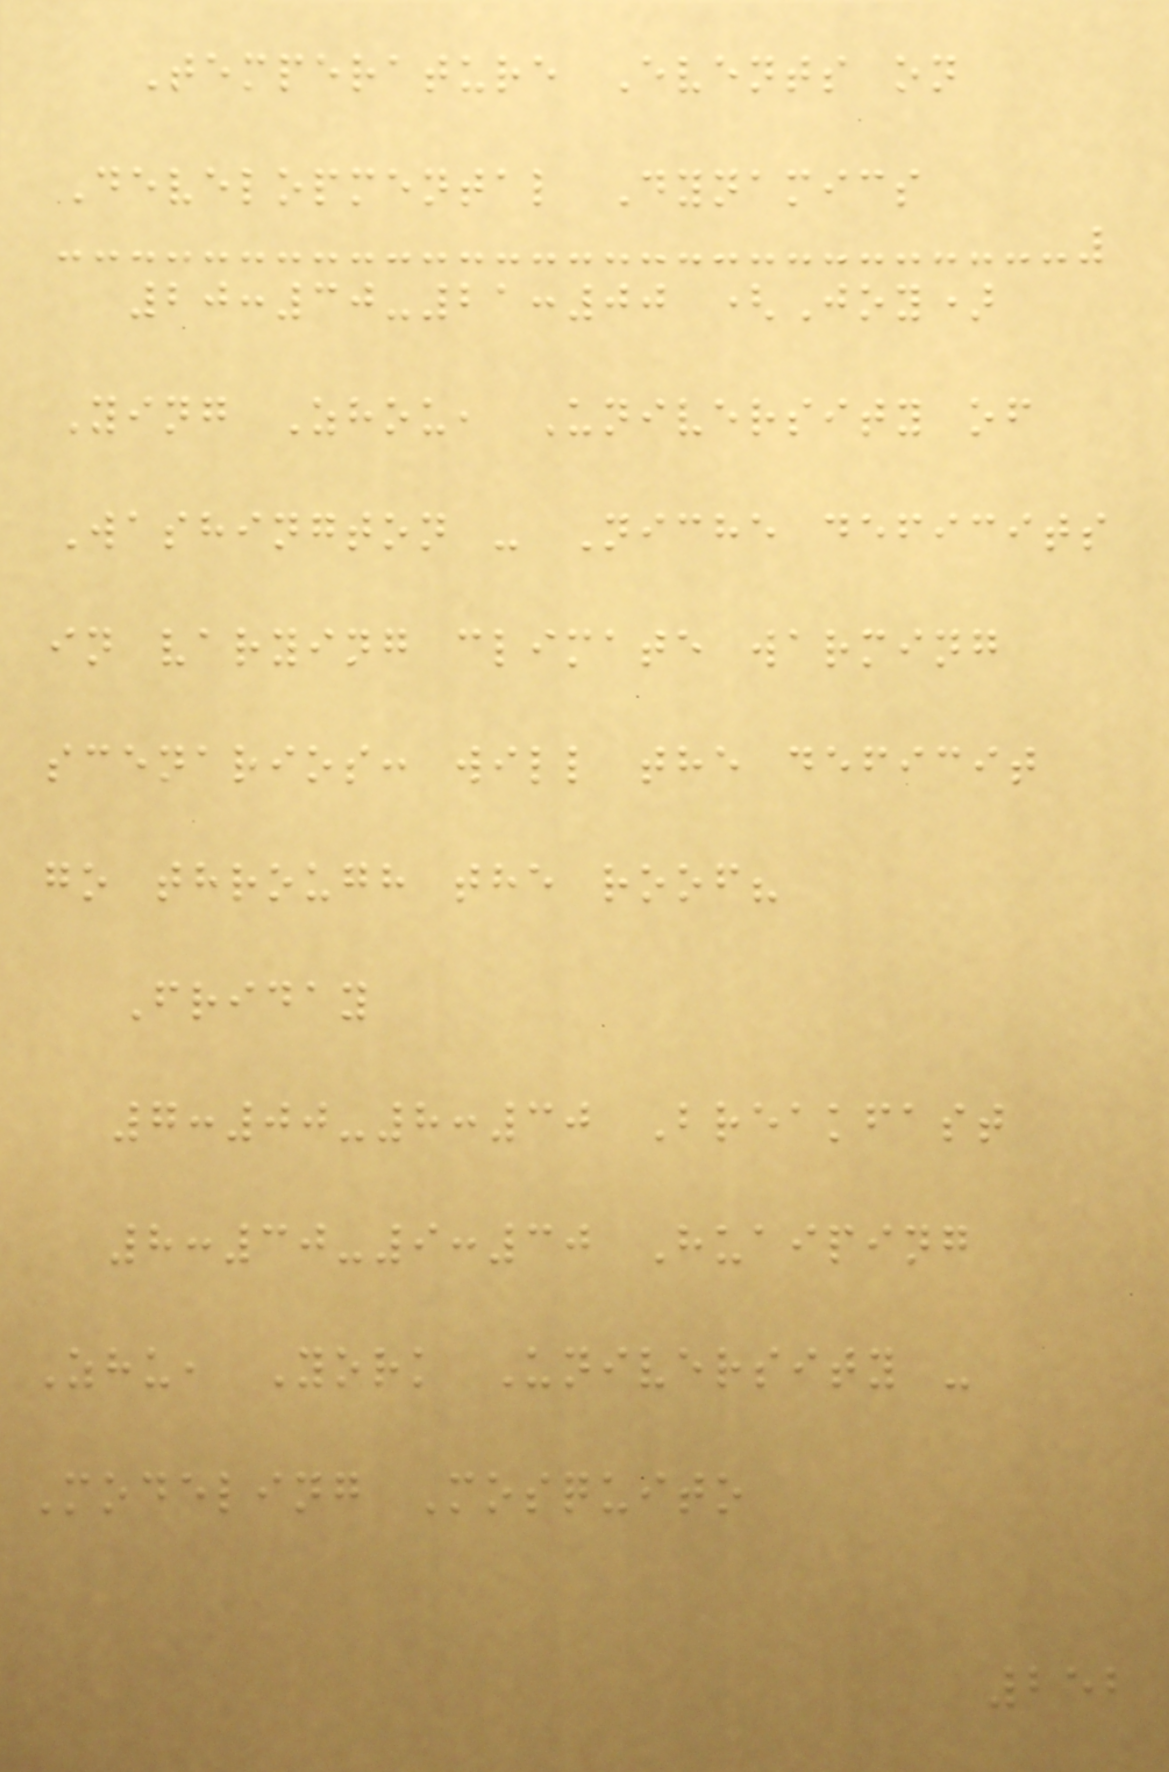Temperature Events on
Developmental Dynamics
20:30-21:00 (Joy)
Ying Zhou, University of
Washington - Niche deficits
in varying climate warming
scenarios: will the deficit
go through the roof?
Friday
7:00-8:30 Breakfast
8:30-9:30 Huaiping
Zhu, York University -
Modeling Mosquito
252
